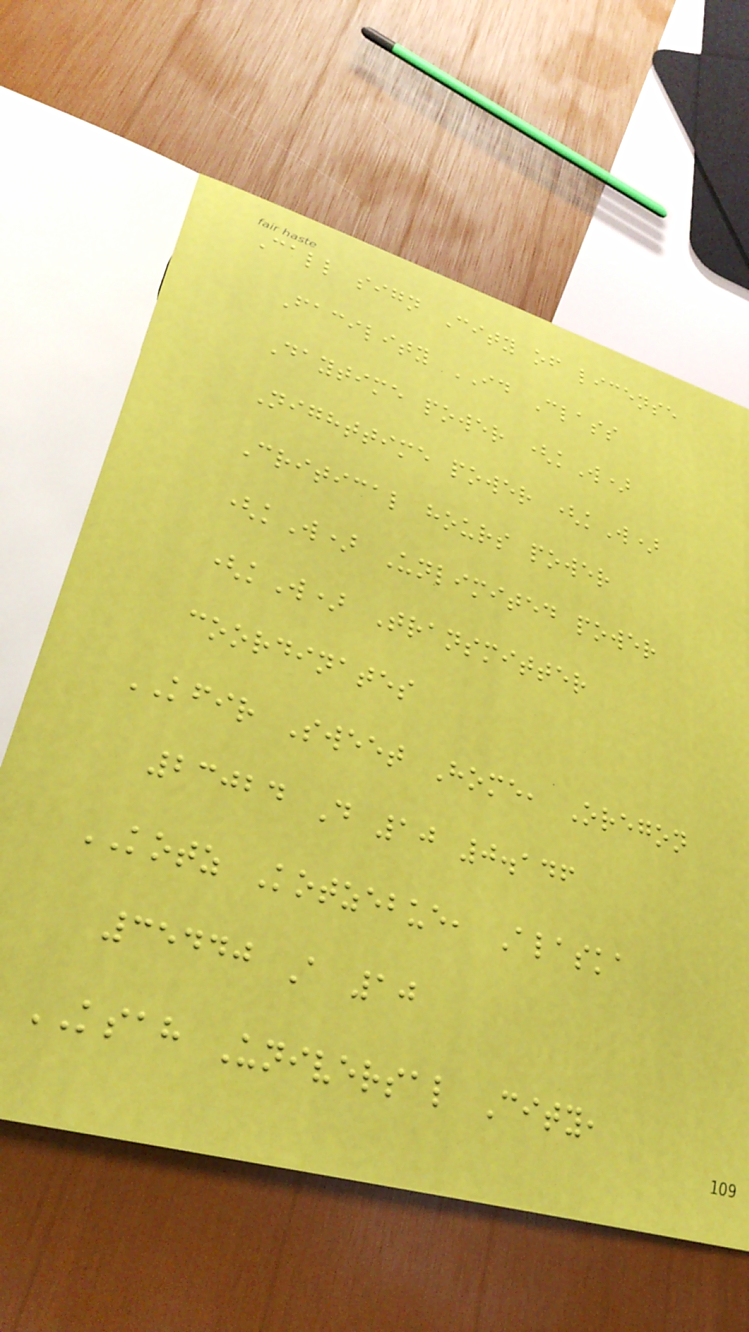Call sign City of license
Facility ID Class
Daytime power (kW)
Nighttime power (kW)
Critical hours power
(kW) Unlimited power
(kW) Transmitter
coordinates
KFIR Sweet Home, Oregon
23024 D 10 0.146
KOTZ Kotzebue, Alaska
35440 A 10
KSAH Universal City,
